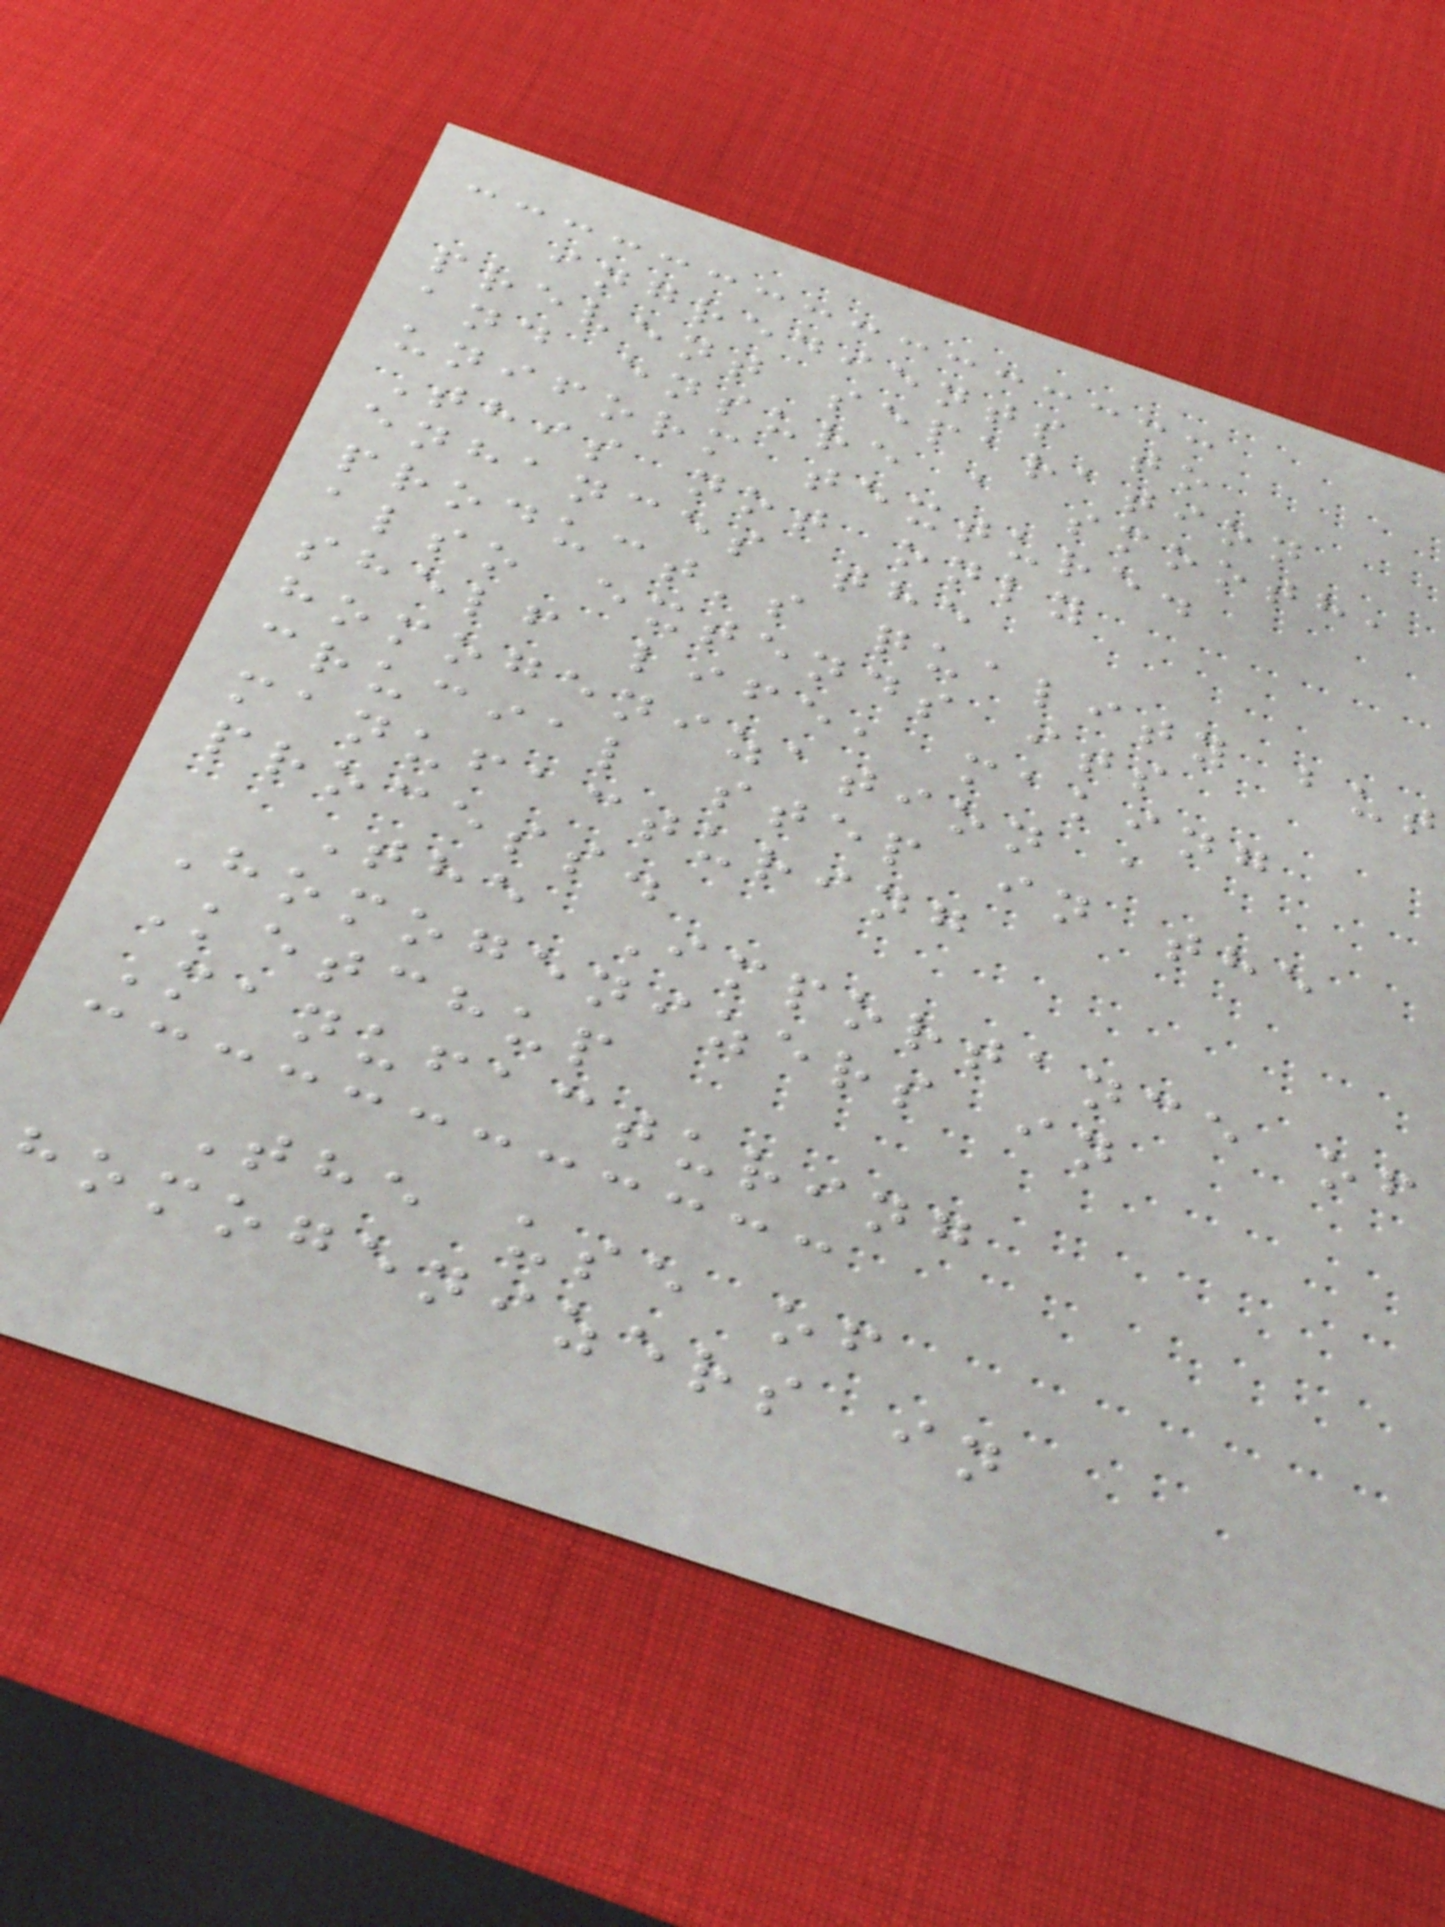ingredients to
prevent separation
and ensure a smooth,
uniform texture.
This not only
enhances the
product's quality but
also extends its
shelf life, making
homogenization a
crucial step in the
manufacturing
process.
The Importance of
Homogenizers in
Ketchup
Manufacturing
The use of
homogenizers in
